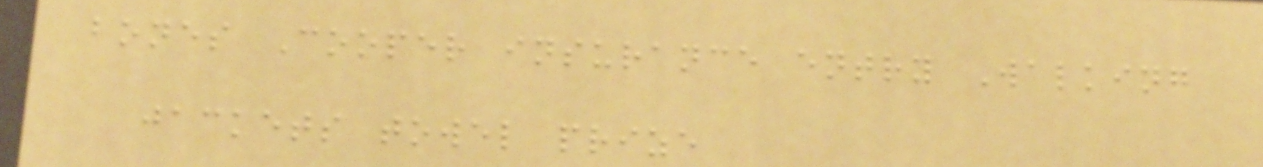bones Cooper insurance entry Walking
jackets towel prize
